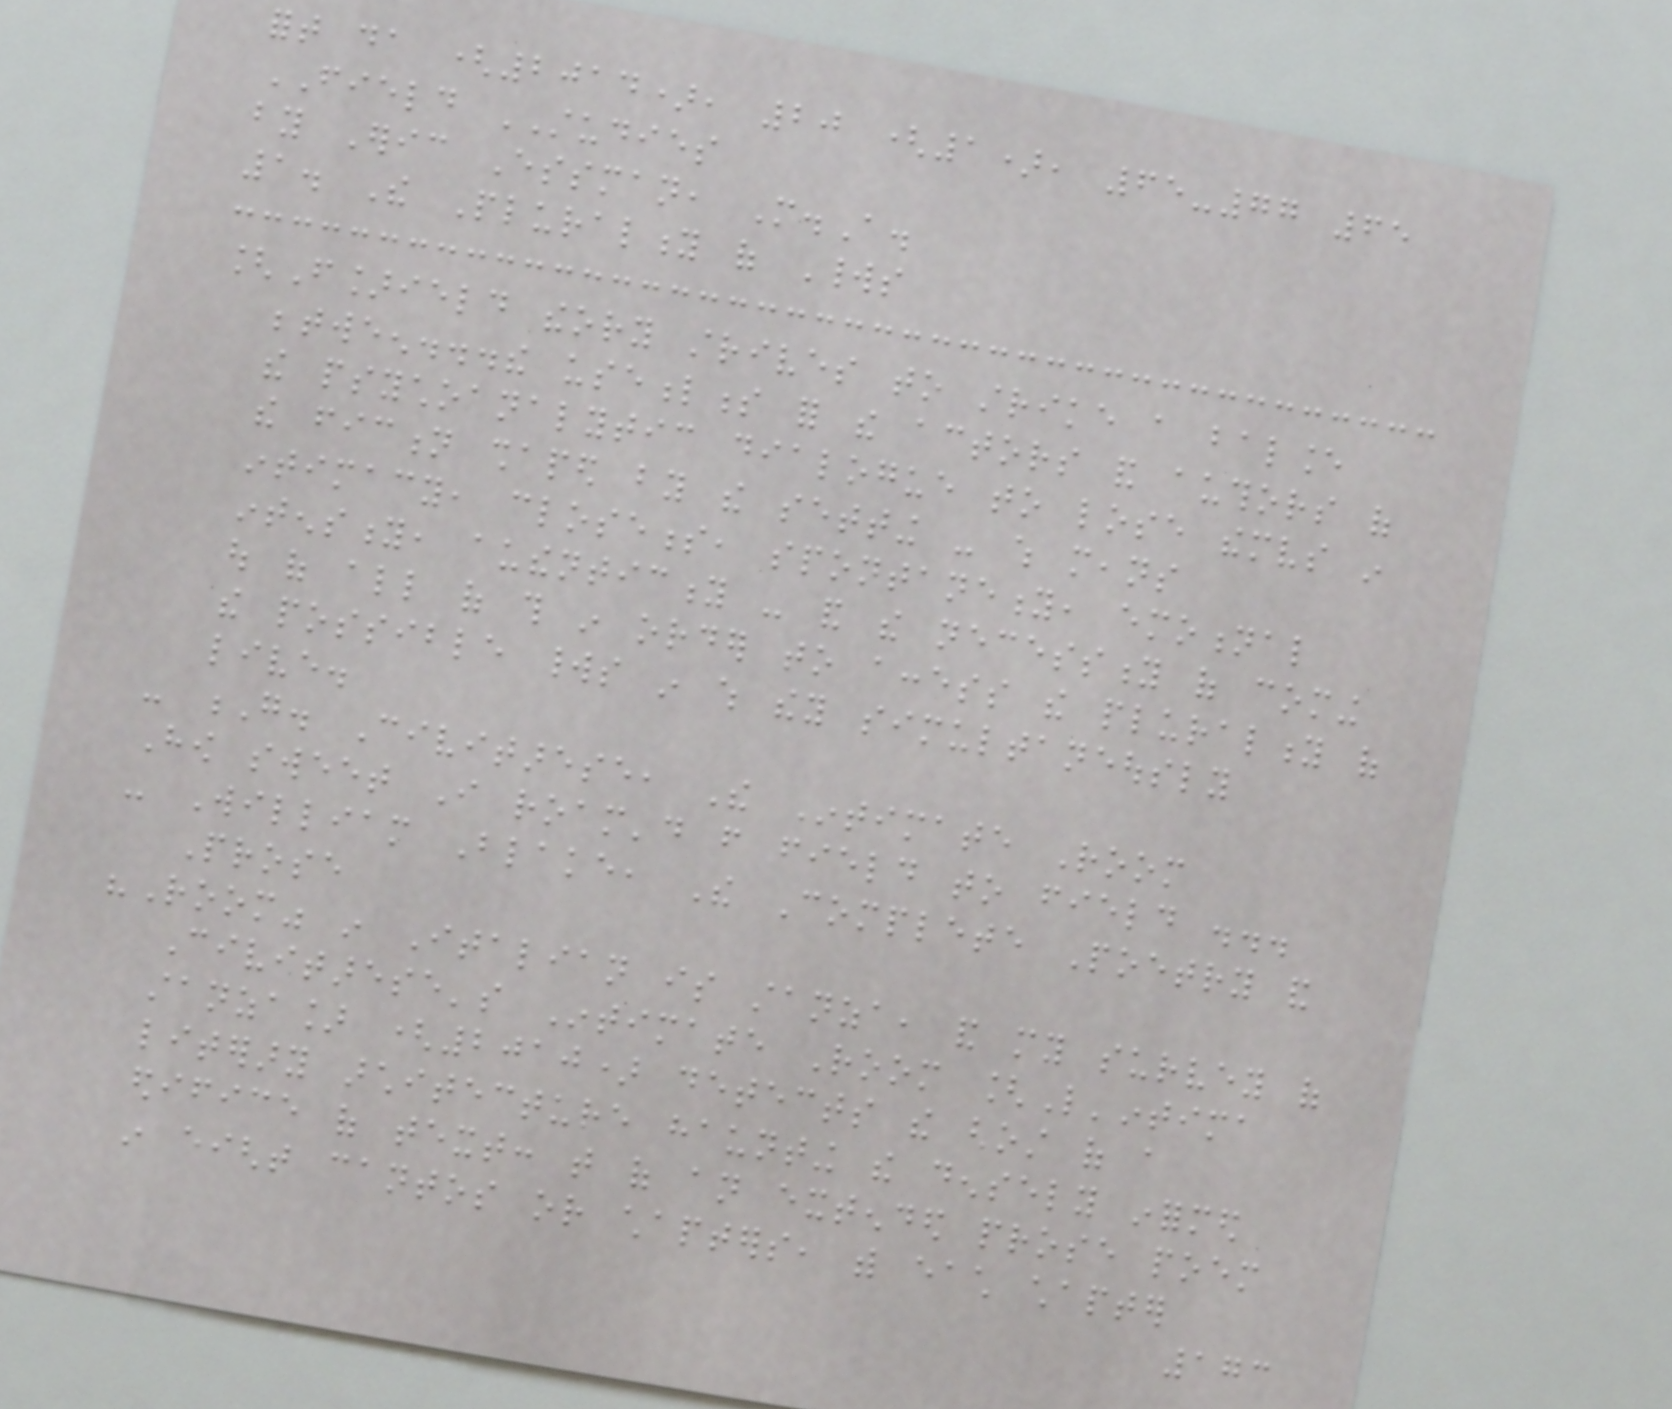fort da (2014), 20 (1), 65-77 65
FIELD STUDIES
by Eric Essman, M.A.
1. The Plurality of Worlds
[F]ield theory strives to strike a balance
between...the usefulness for the actors and authors of
the psychoanalytic dialogue to lose themselves in
the fiction shaped by the setting - which means
intimacy, closeness, spontaneity, emotional
intensity, authenticity - and the necessity of coming
out of all of this in order to access the plurality of
the possible worlds in which they simultaneously
live.
- G. Civitarese, The Intimate Room
How sweet I roam'd from field to field ...
- William Blake, The Complete Poetry and
Prose
"Room" in Italian is stanza, and my survey of
Civitarese's Intimate Room [L'intima
stanza] (2010) detects the ghost of a
literary architecture haunting the densely informed
edifice of text: that of an extended prose poem
in eight cantos or chapters, with each chapter
173
